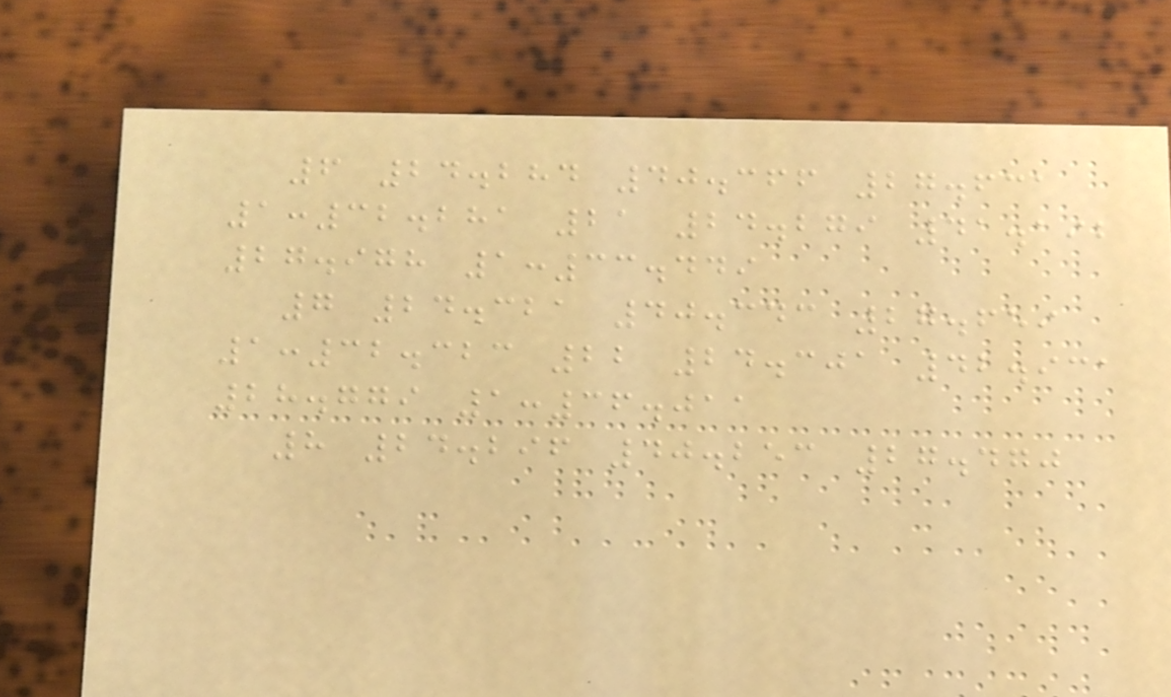6 24.284 40.366 27.631
1:32.281 21 24.279 41.192
27.978 1:33.449
7 24.321 40.343 27.659
1:32.323 22 24.301 42.931
28.779 1:36.011
8 24.296 40.253 27.470
